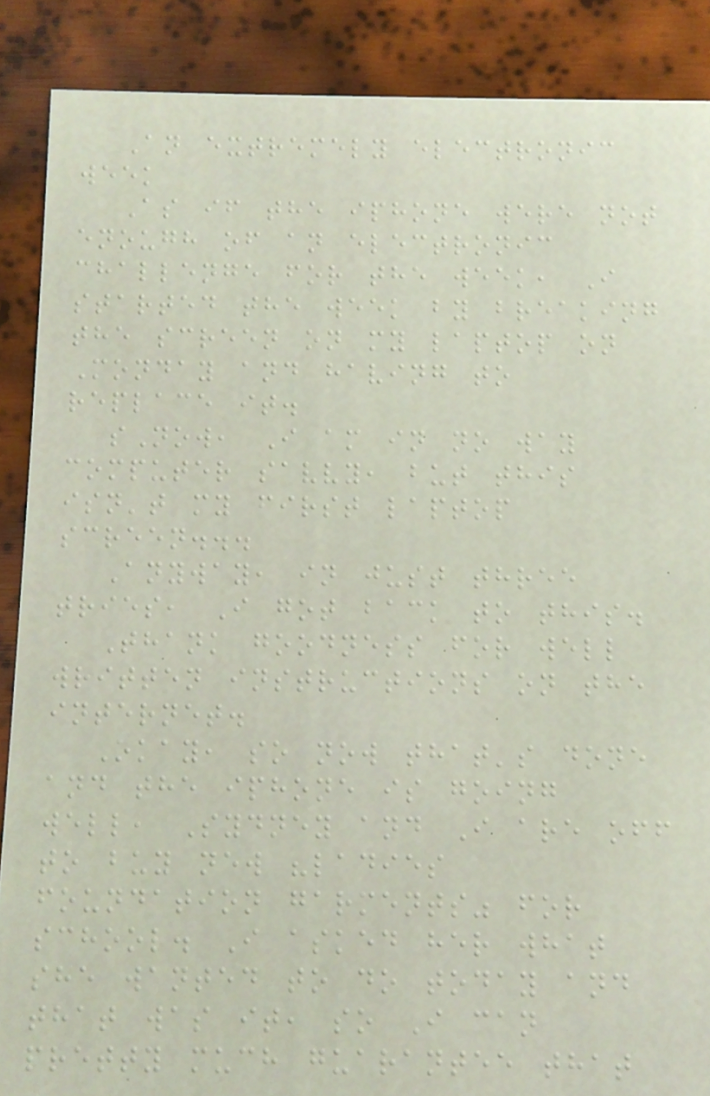An extremely electronic
week
As if the iphone were not
enough of an electronic
challenge for the week, I
started the week by breaking
the screen on my laptop on
Monday and having to
replace it.
sNow, I am in no way
computer savvy, but this
isn't my first laptop
screen...
Anyway, in just three
tries, I got back to this.
Thank goodness for well
written instructions on the
internet.
Okay, so now that's done
and the iphone is going
well, Sydney and I are off
to buy new "ladies
foundation garments" for
school. I asked her what
she wanted to do today and
that was it, so I can
pretty much guarantee that
